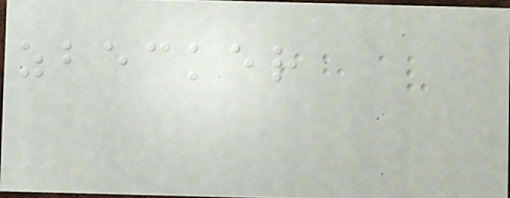zbecker
